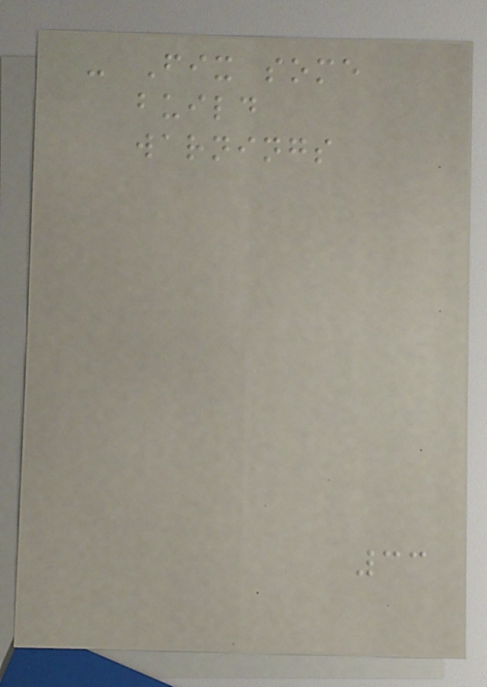- Fix some
build
warnings
33
